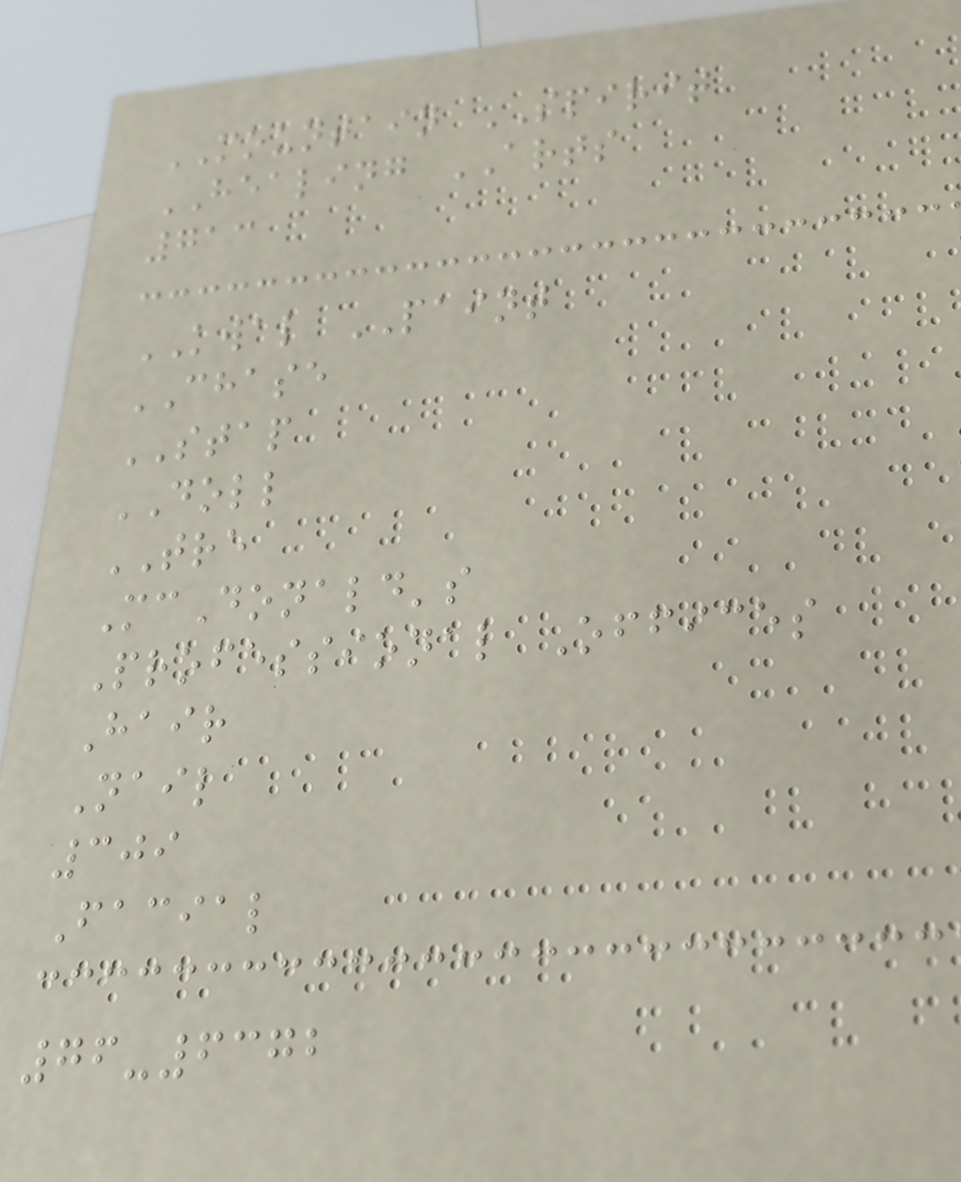MOUNTAIN SPIRIT
HEALING ARTS
713
KWAL PAINT
CHASE
STAP
DOLL
TRE
McDonald's
Professional Offices
Hair
Nail
309
Facial
76-6372
